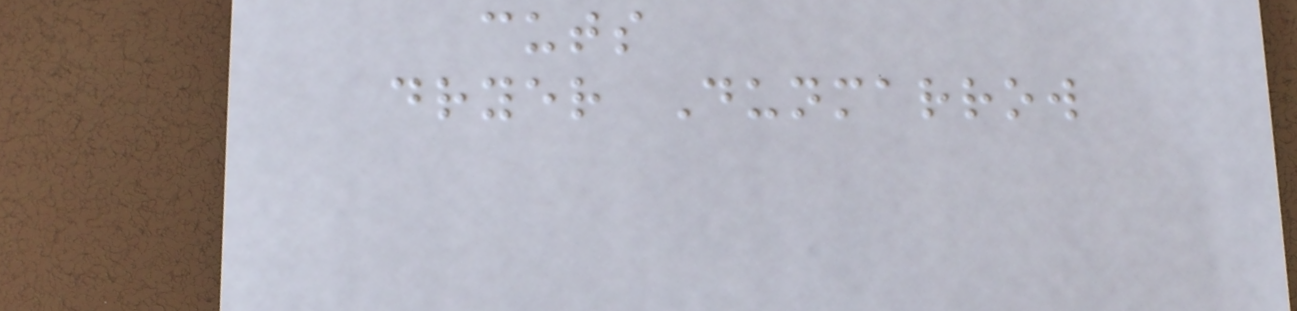cuts
dryer Dunmarrow
